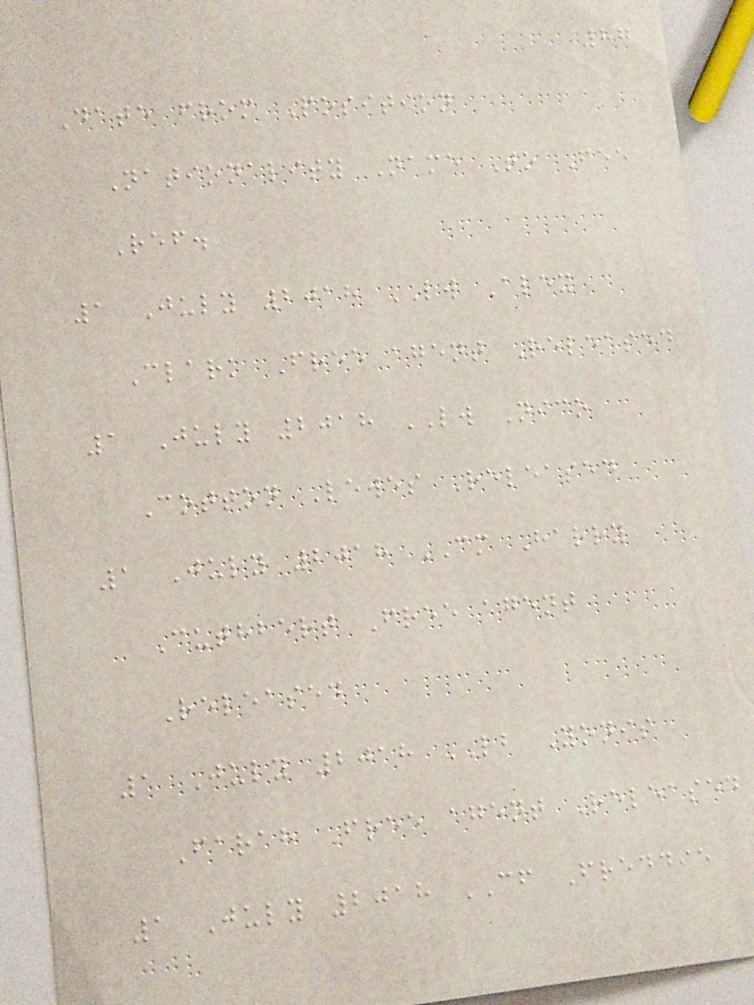87
Date from Position
Nationality Name To Fee
Ref.
1 July 2018 LW Alex
Clark Free agent Released
1 July 2018 LW Nico
Cotton Lewes Released
1 July 2018 CM Harry
Cuthbert Free agent
Released
1 July 2018 LB Yonis
Farah Free agent Released
1 July 2018 CF Freddie
